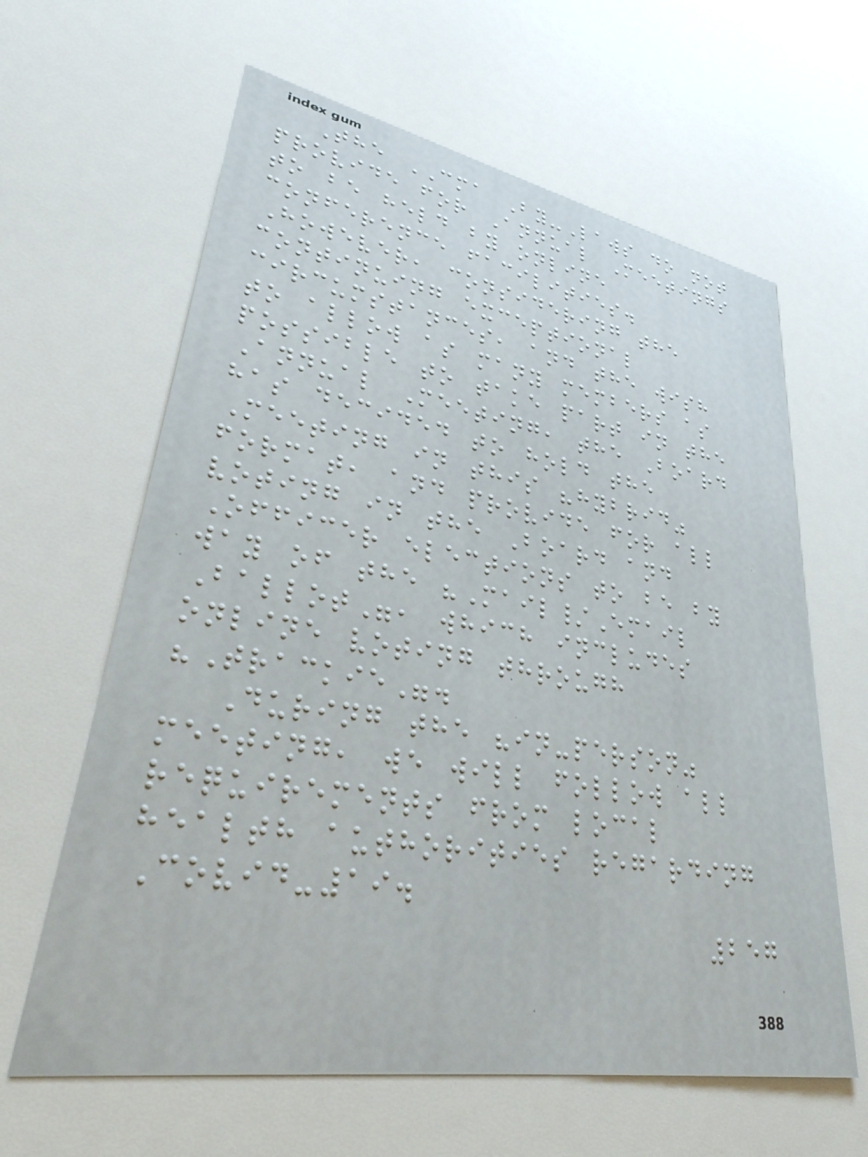The CMA By-Laws do not
provide for Annual Meetings
to be held by online
conference facilities.
However, considering the
continuing exceptional
circumstances, and the wish
to allow as many members as
possible to take part in the
Annual Meeting, the Board
has decided to hold the
Meeting in this "hybrid"
format, and provide for all
voting in the Board and
Officer elections to be by
way of the "Mail/Email
Ballot", which includes
online voting through
"Trackie".
During the "in-person"
meeting, we will follow all
requirements from local
health authorities regarding
Covid-19.
257
